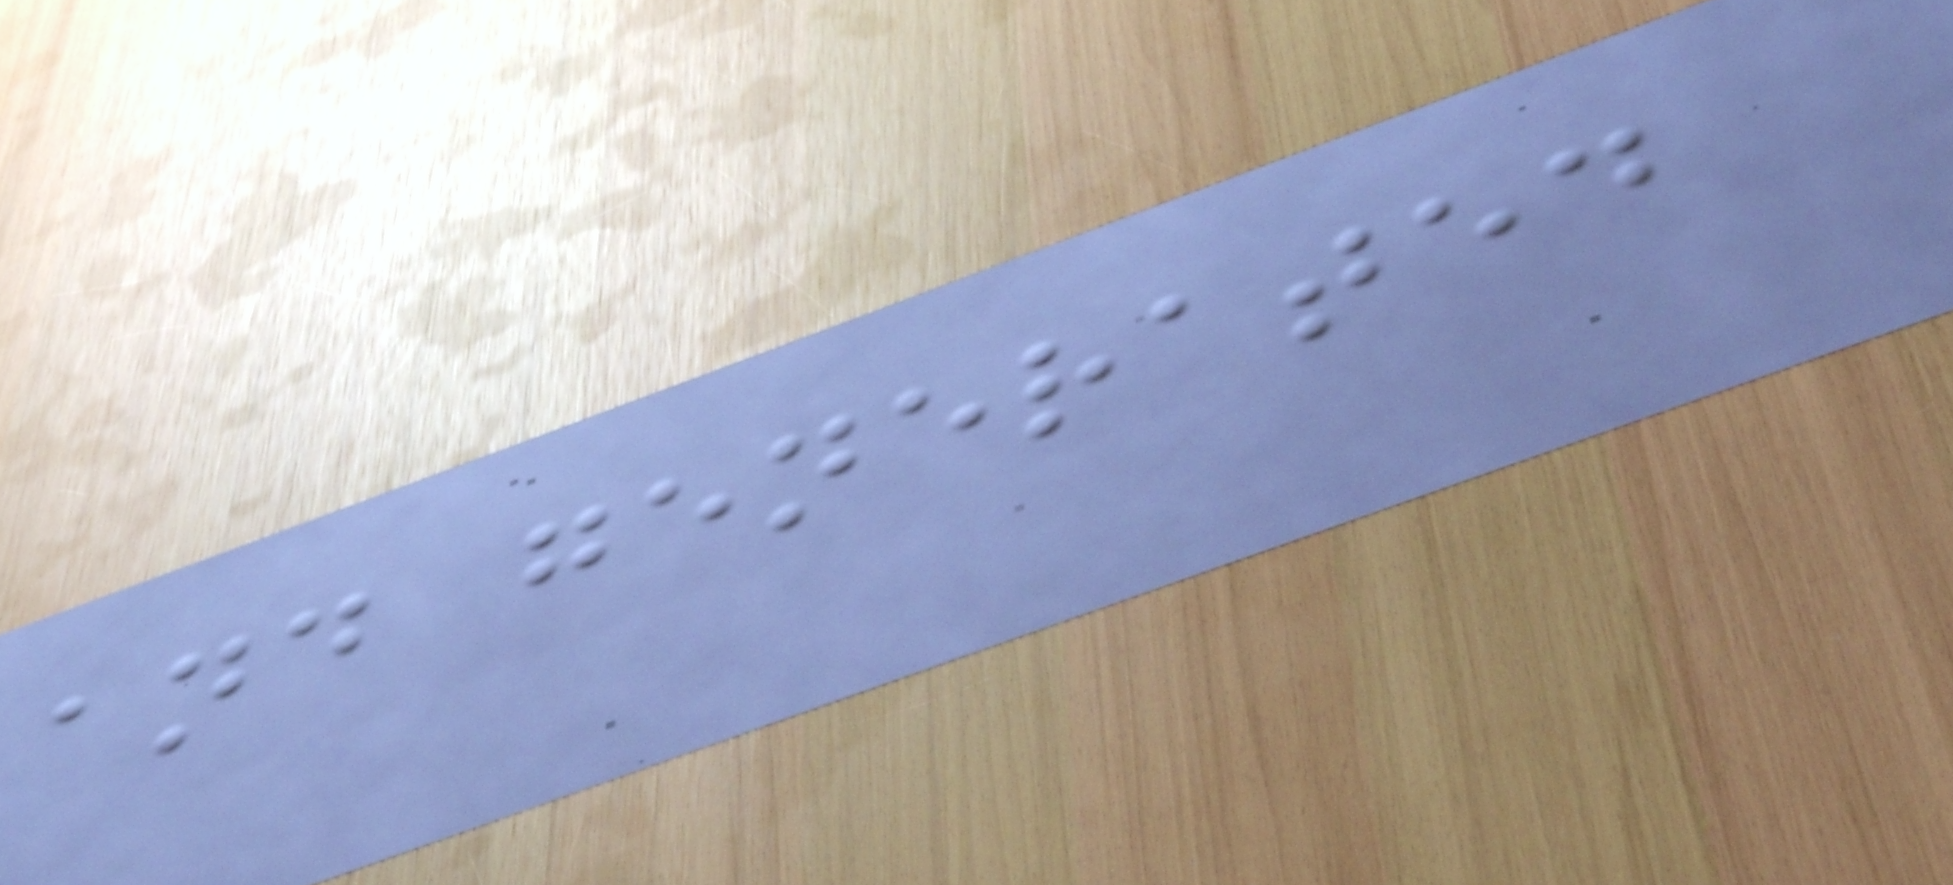and generated
